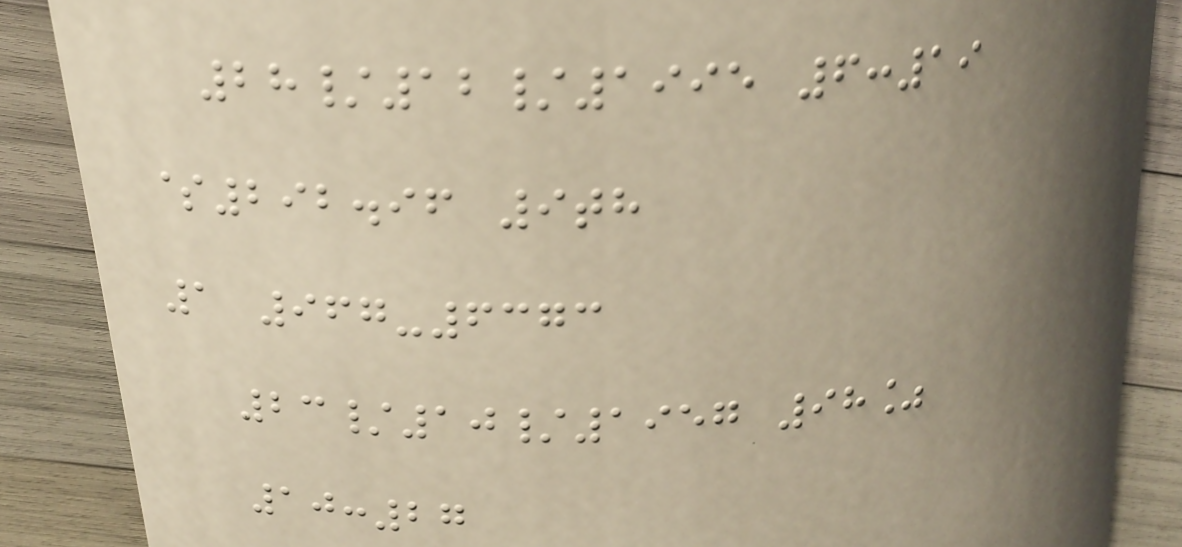28/12/1995 6:19
$292.96 9th
1 967-6373
23/10/1957 98%
10:27
